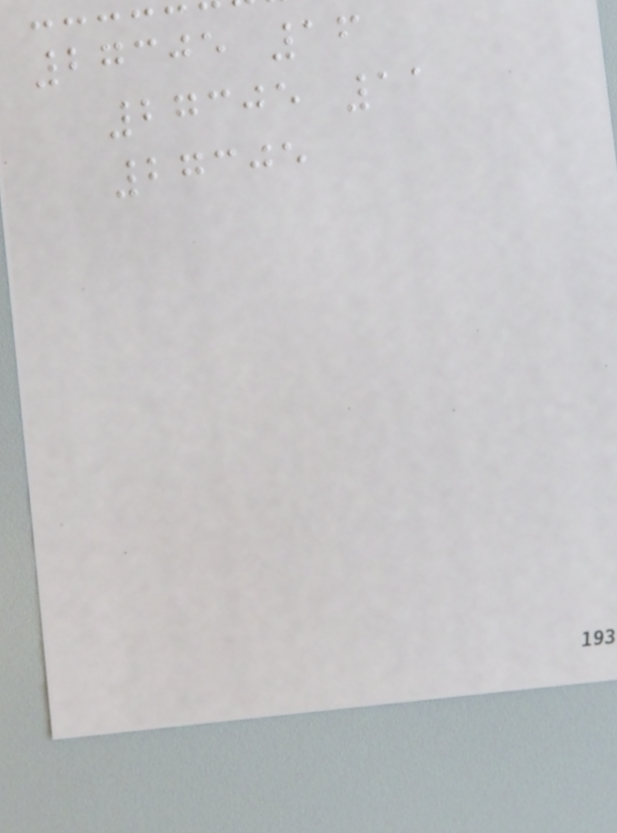27305 16
27305 11
27305
